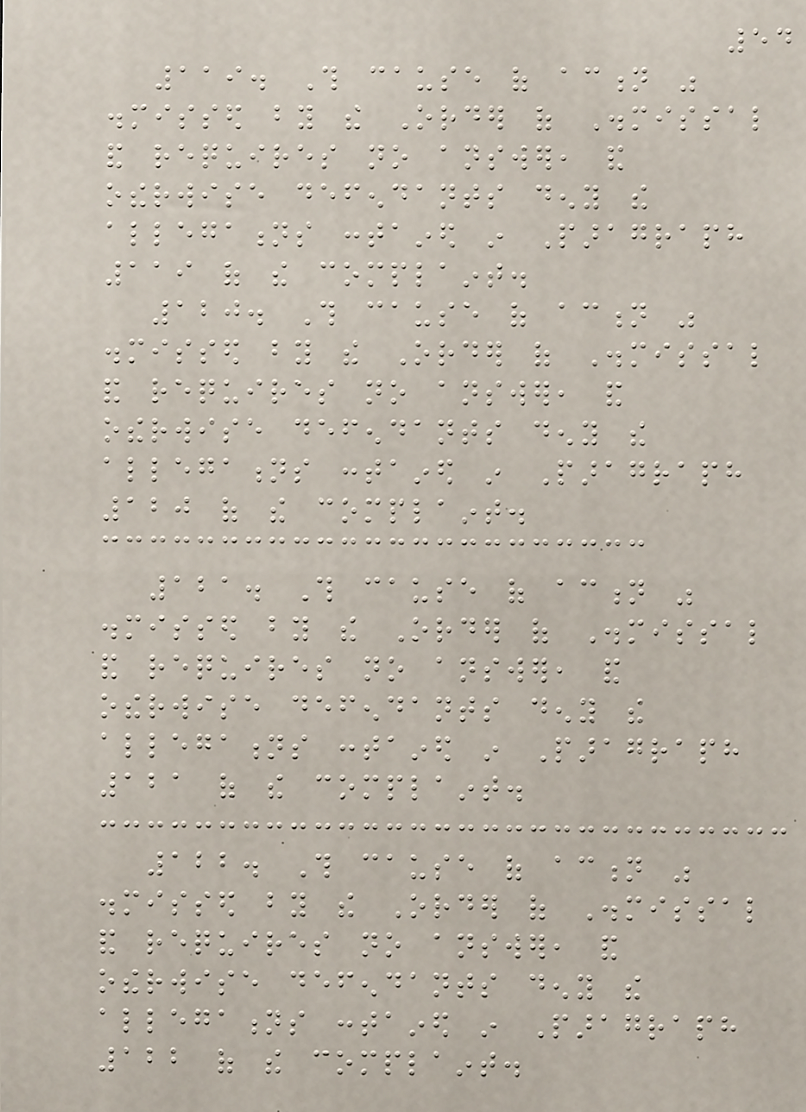54
119. This cause of action was
dismissed by the Order of Dismissal
and requires no answer, and
otherwise defendants deny the
allegations contained in Paragraph
119 of the complaint.
120. This cause of action was
dismissed by the Order of Dismissal
and requires no answer, and
otherwise defendants deny the
allegations contained in Paragraph
120 of the complaint.
121. This cause of action was
dismissed by the Order of Dismissal
and requires no answer, and
otherwise defendants deny the
allegations contained in Paragraph
121 of the complaint.
122. This cause of action was
dismissed by the Order of Dismissal
and requires no answer, and
otherwise defendants deny the
allegations contained in Paragraph
122 of the complaint.
